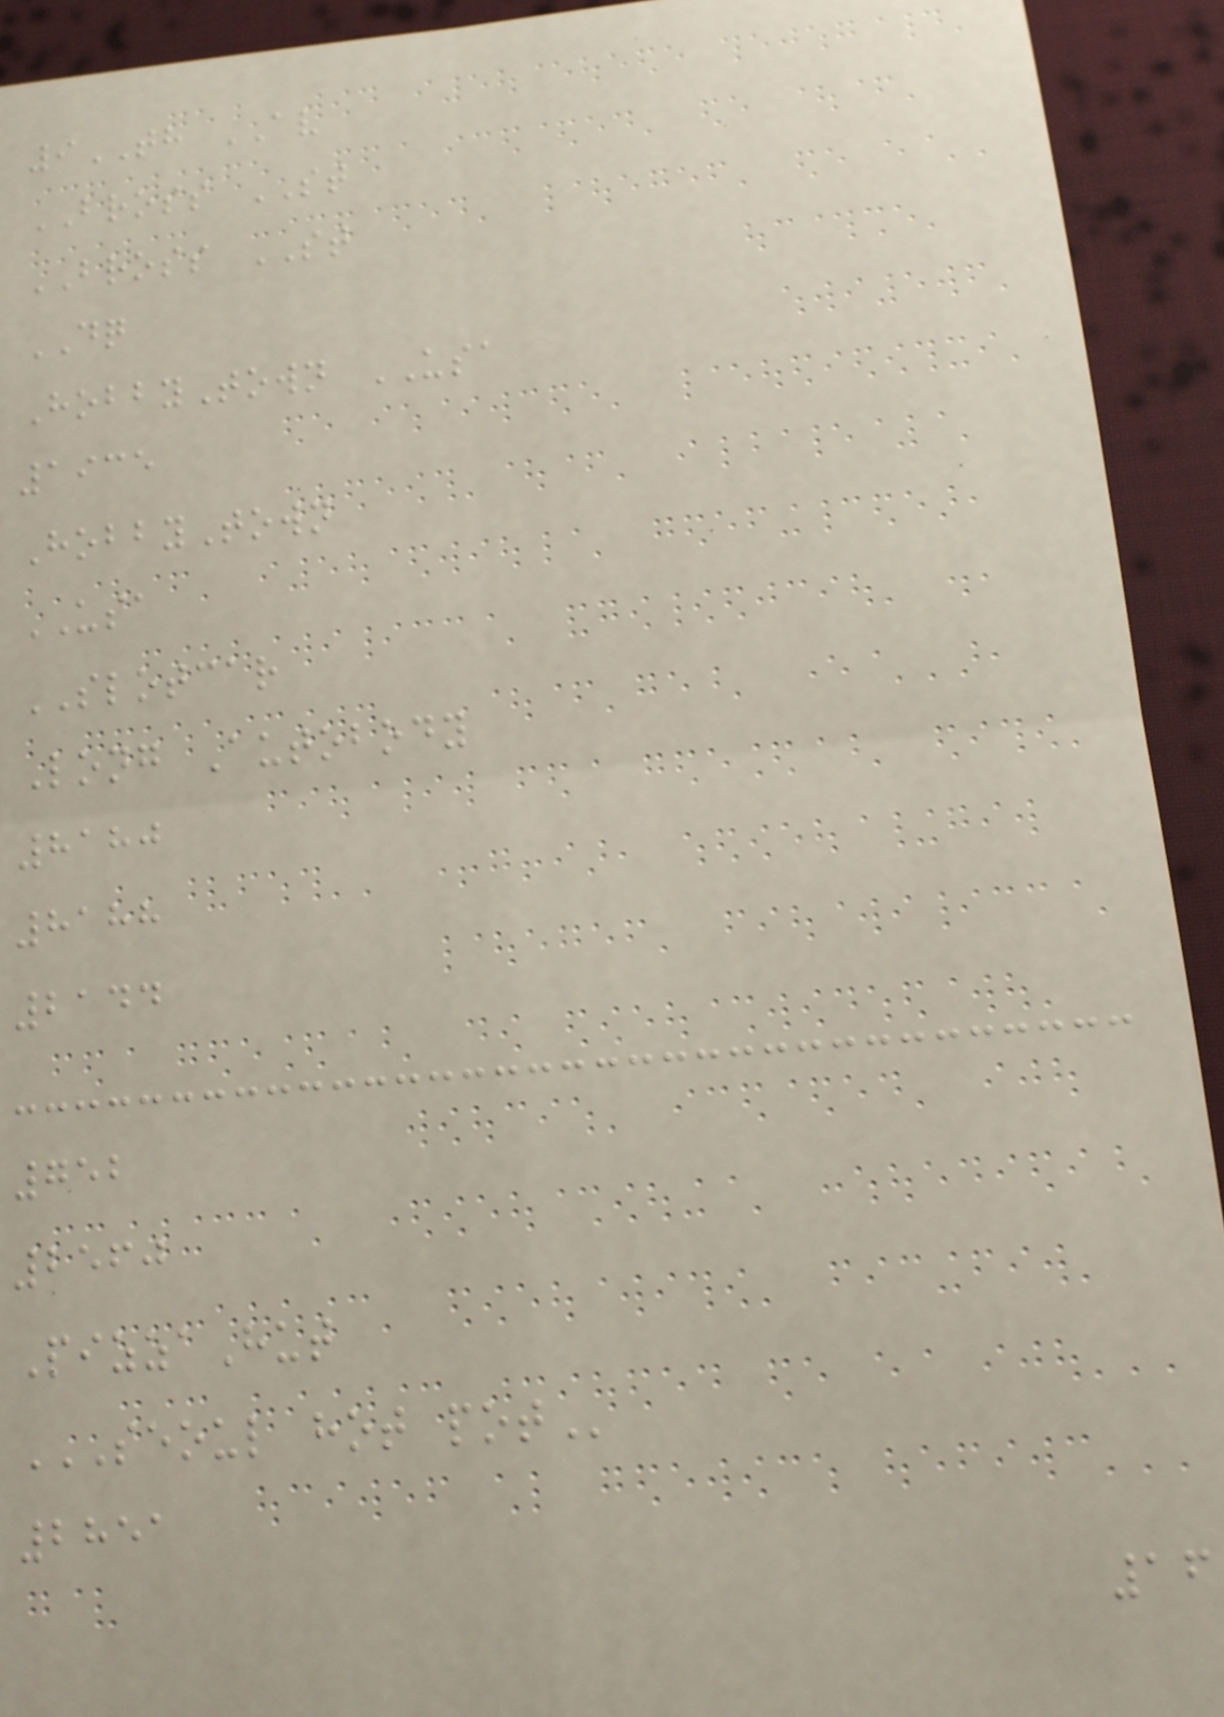9TH AV
BROSS ST
BROSS ST
DQ
HobbyTown USA
1935
HobbyTown
USA
SLOTCAR
Long Autobody
8180
8188
2144
752
2560
PizzaHut
SEOUL HOT POT
2851
16
